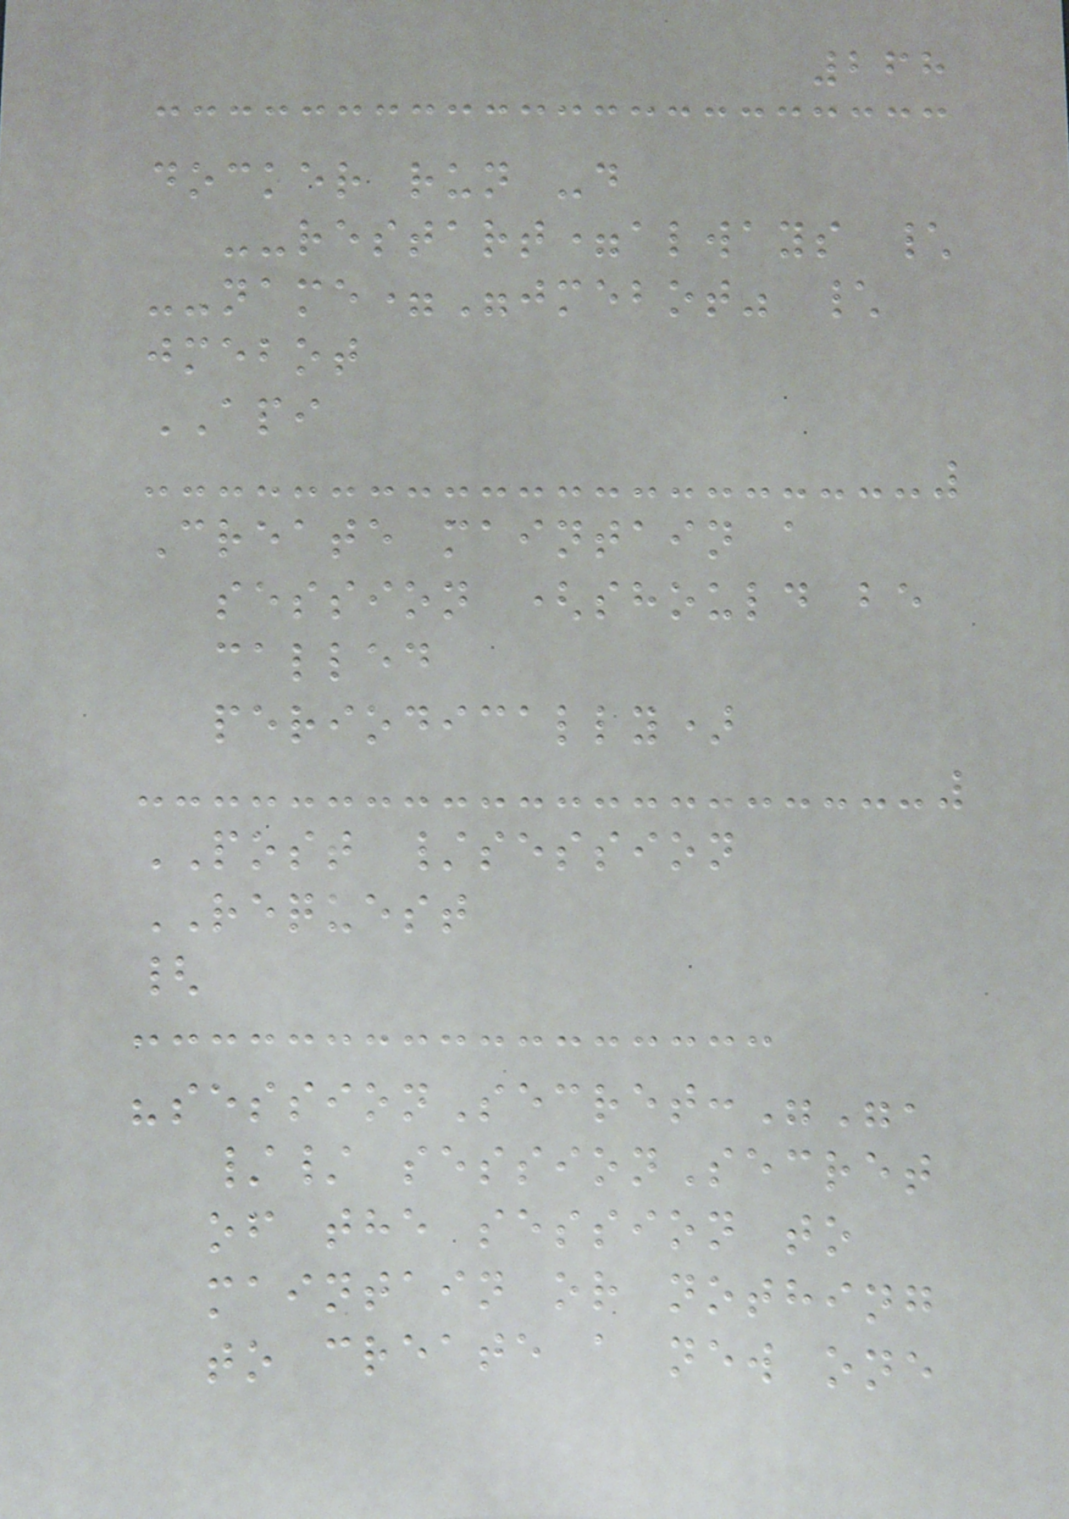268
docker run -d
--restart=always \
--name="jmebot" \
jmebot
API
Create maintain a
session (should be
called
periodically)
POST /session
REQUEST
{
"sessionSecret:"",
// sessionSecret
of the session to
maintain or nothing
to create a new one
